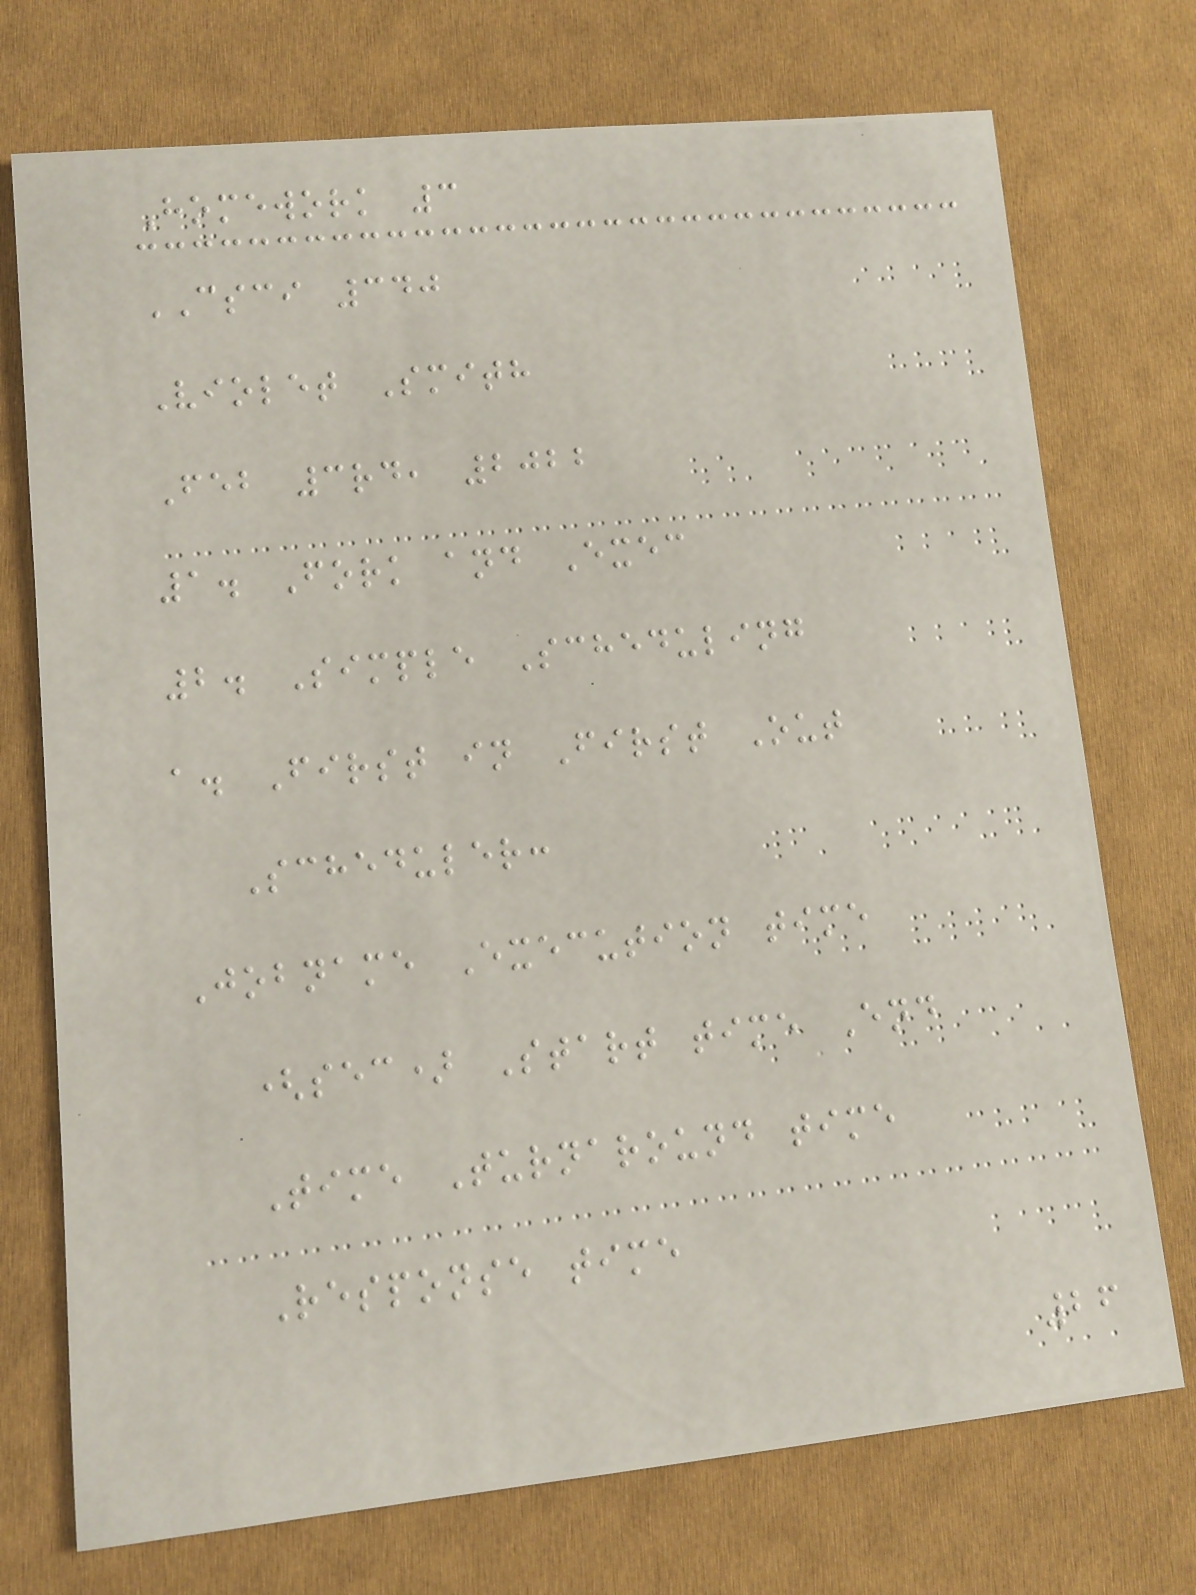Homework 3
CSCI 340
Violet Smith
Feb 3rd, 2022
1. Fork and Exec
2. Simple Scheduling
a. First in First Out
Scheduler:
Jobname Execution time
(sec) Start time End
Time Turnaround time
Response time
26
